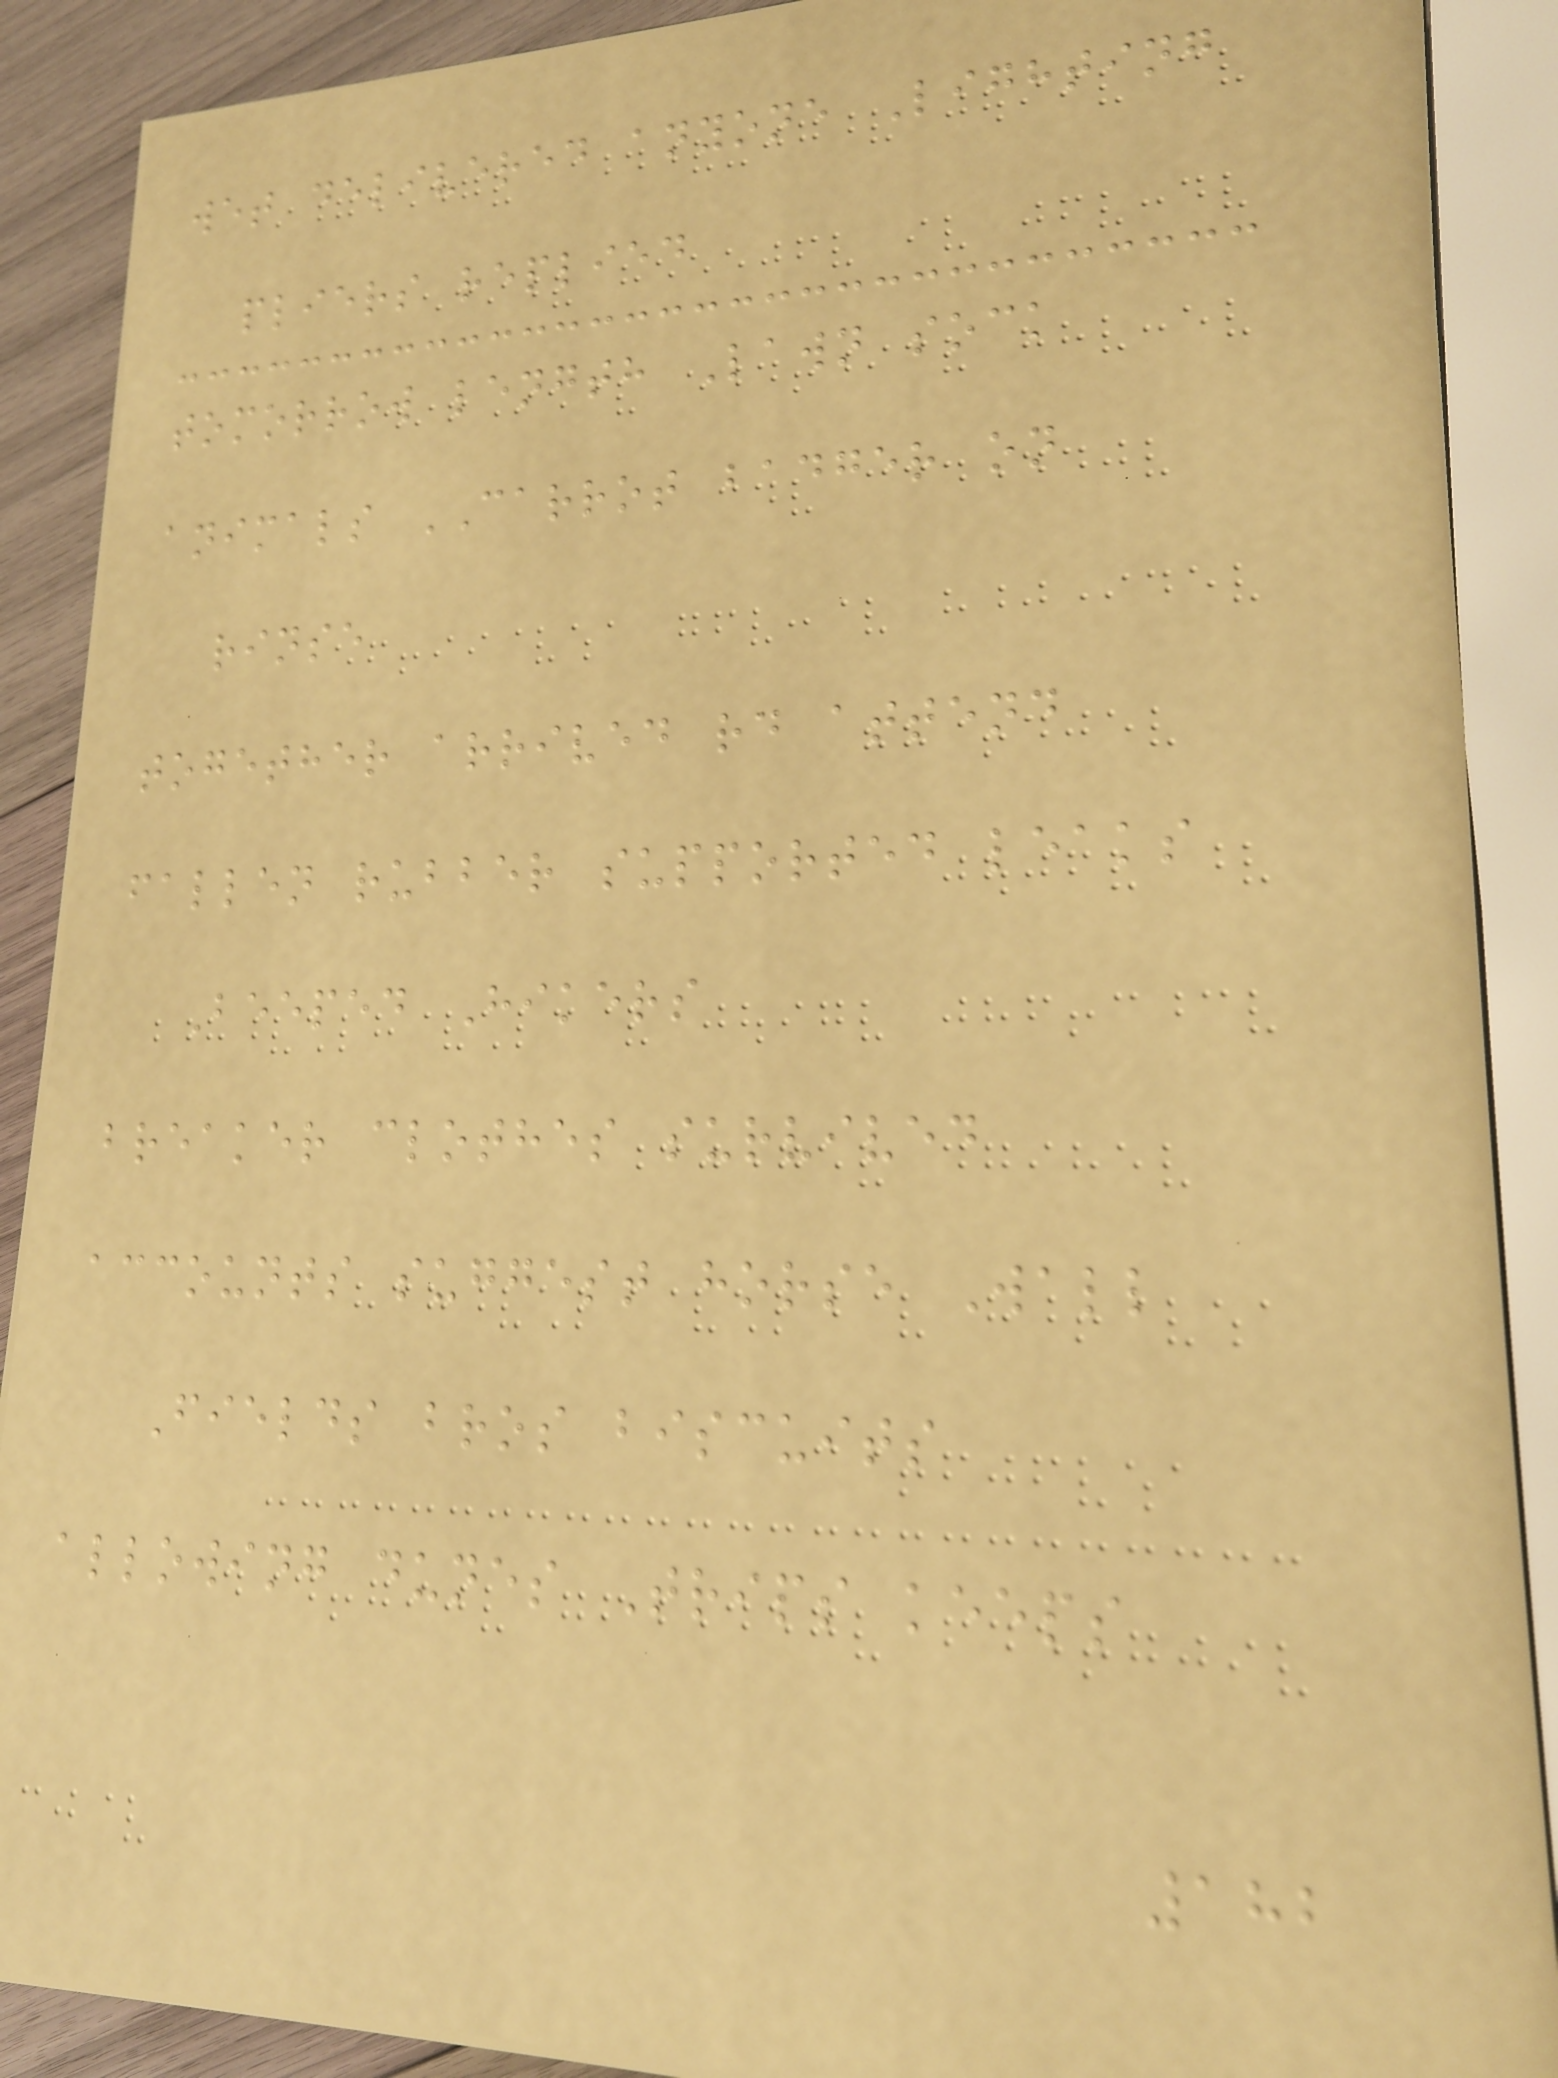wet delivered anyone Lighting
pliers replied
tomorrow length Lawn sock
animals CARROT badger on
rinse
together arrived rd attend
fallen rubber supported leaks
Beeped Hikers
breaker clothes survived
accounts suggest horse Wall
Fields bros biscuits
allowing dunes Trips keeps
182
